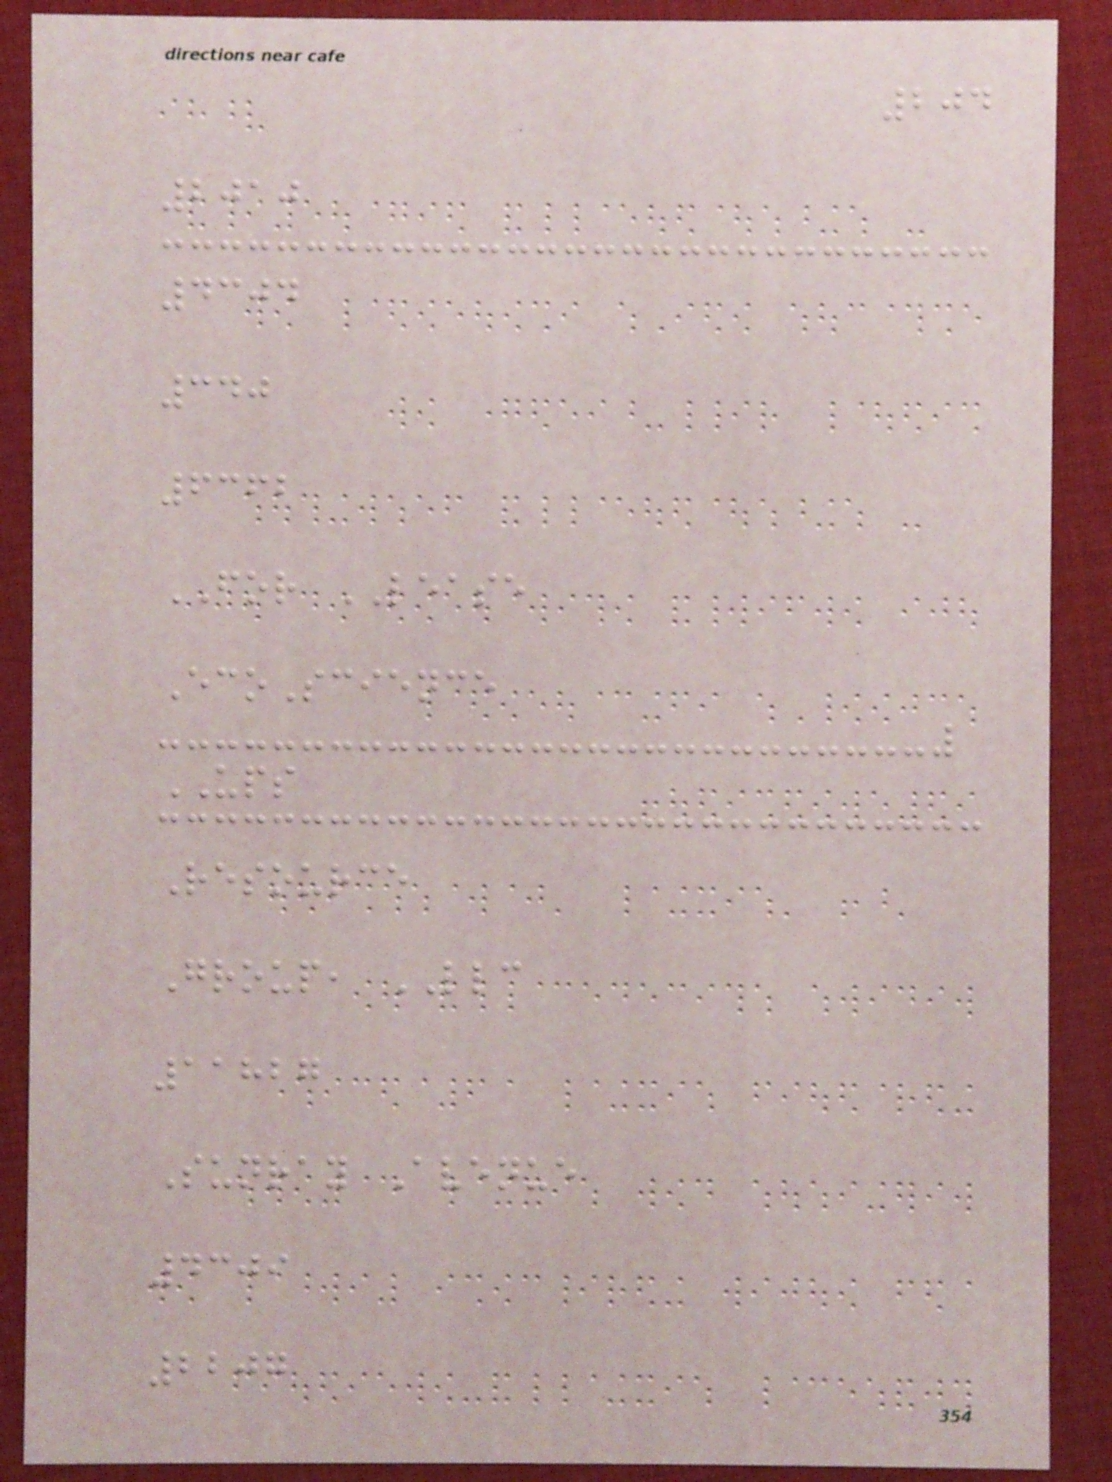204
2010
4304
340
6362
FOR LEASE
EcoScience
UPS
Resource
Group, LLC
11827
Sunray Avenue
4309
2207
